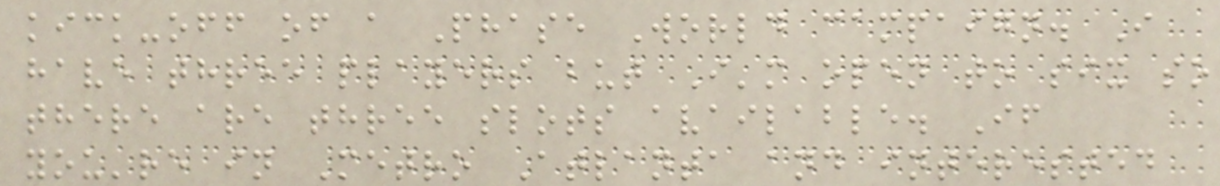kick-off of a Phase World campaign. I
have three players but I'm open to six so
there are three slots available. If
you're in Metro Atlanta and interested
